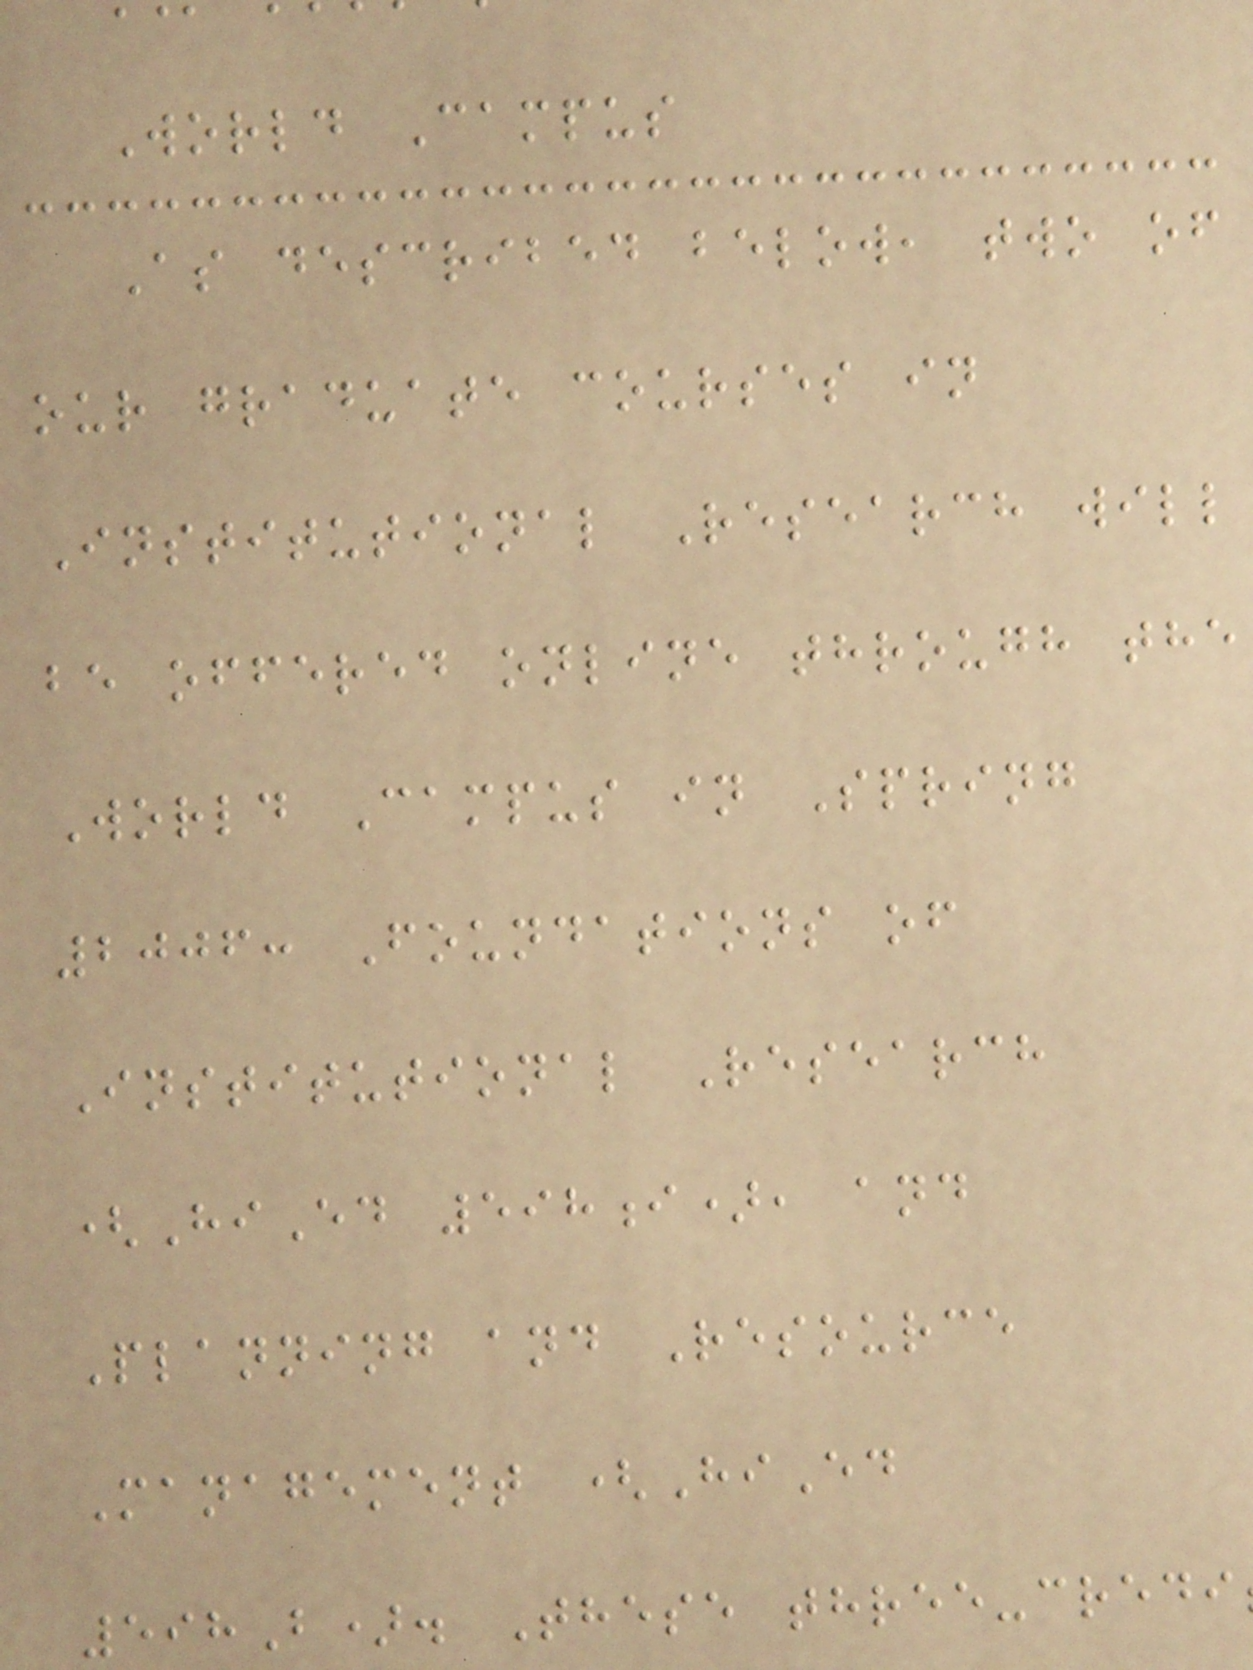World Campus
As described below, two of
our graduate courses in
Institutional Research will
be offered online through the
World Campus in Spring
2006: Foundations of
Institutional Research
(HiEd 598i), and
Planning and Resource
Management (HiEd
598B). These three-credi
